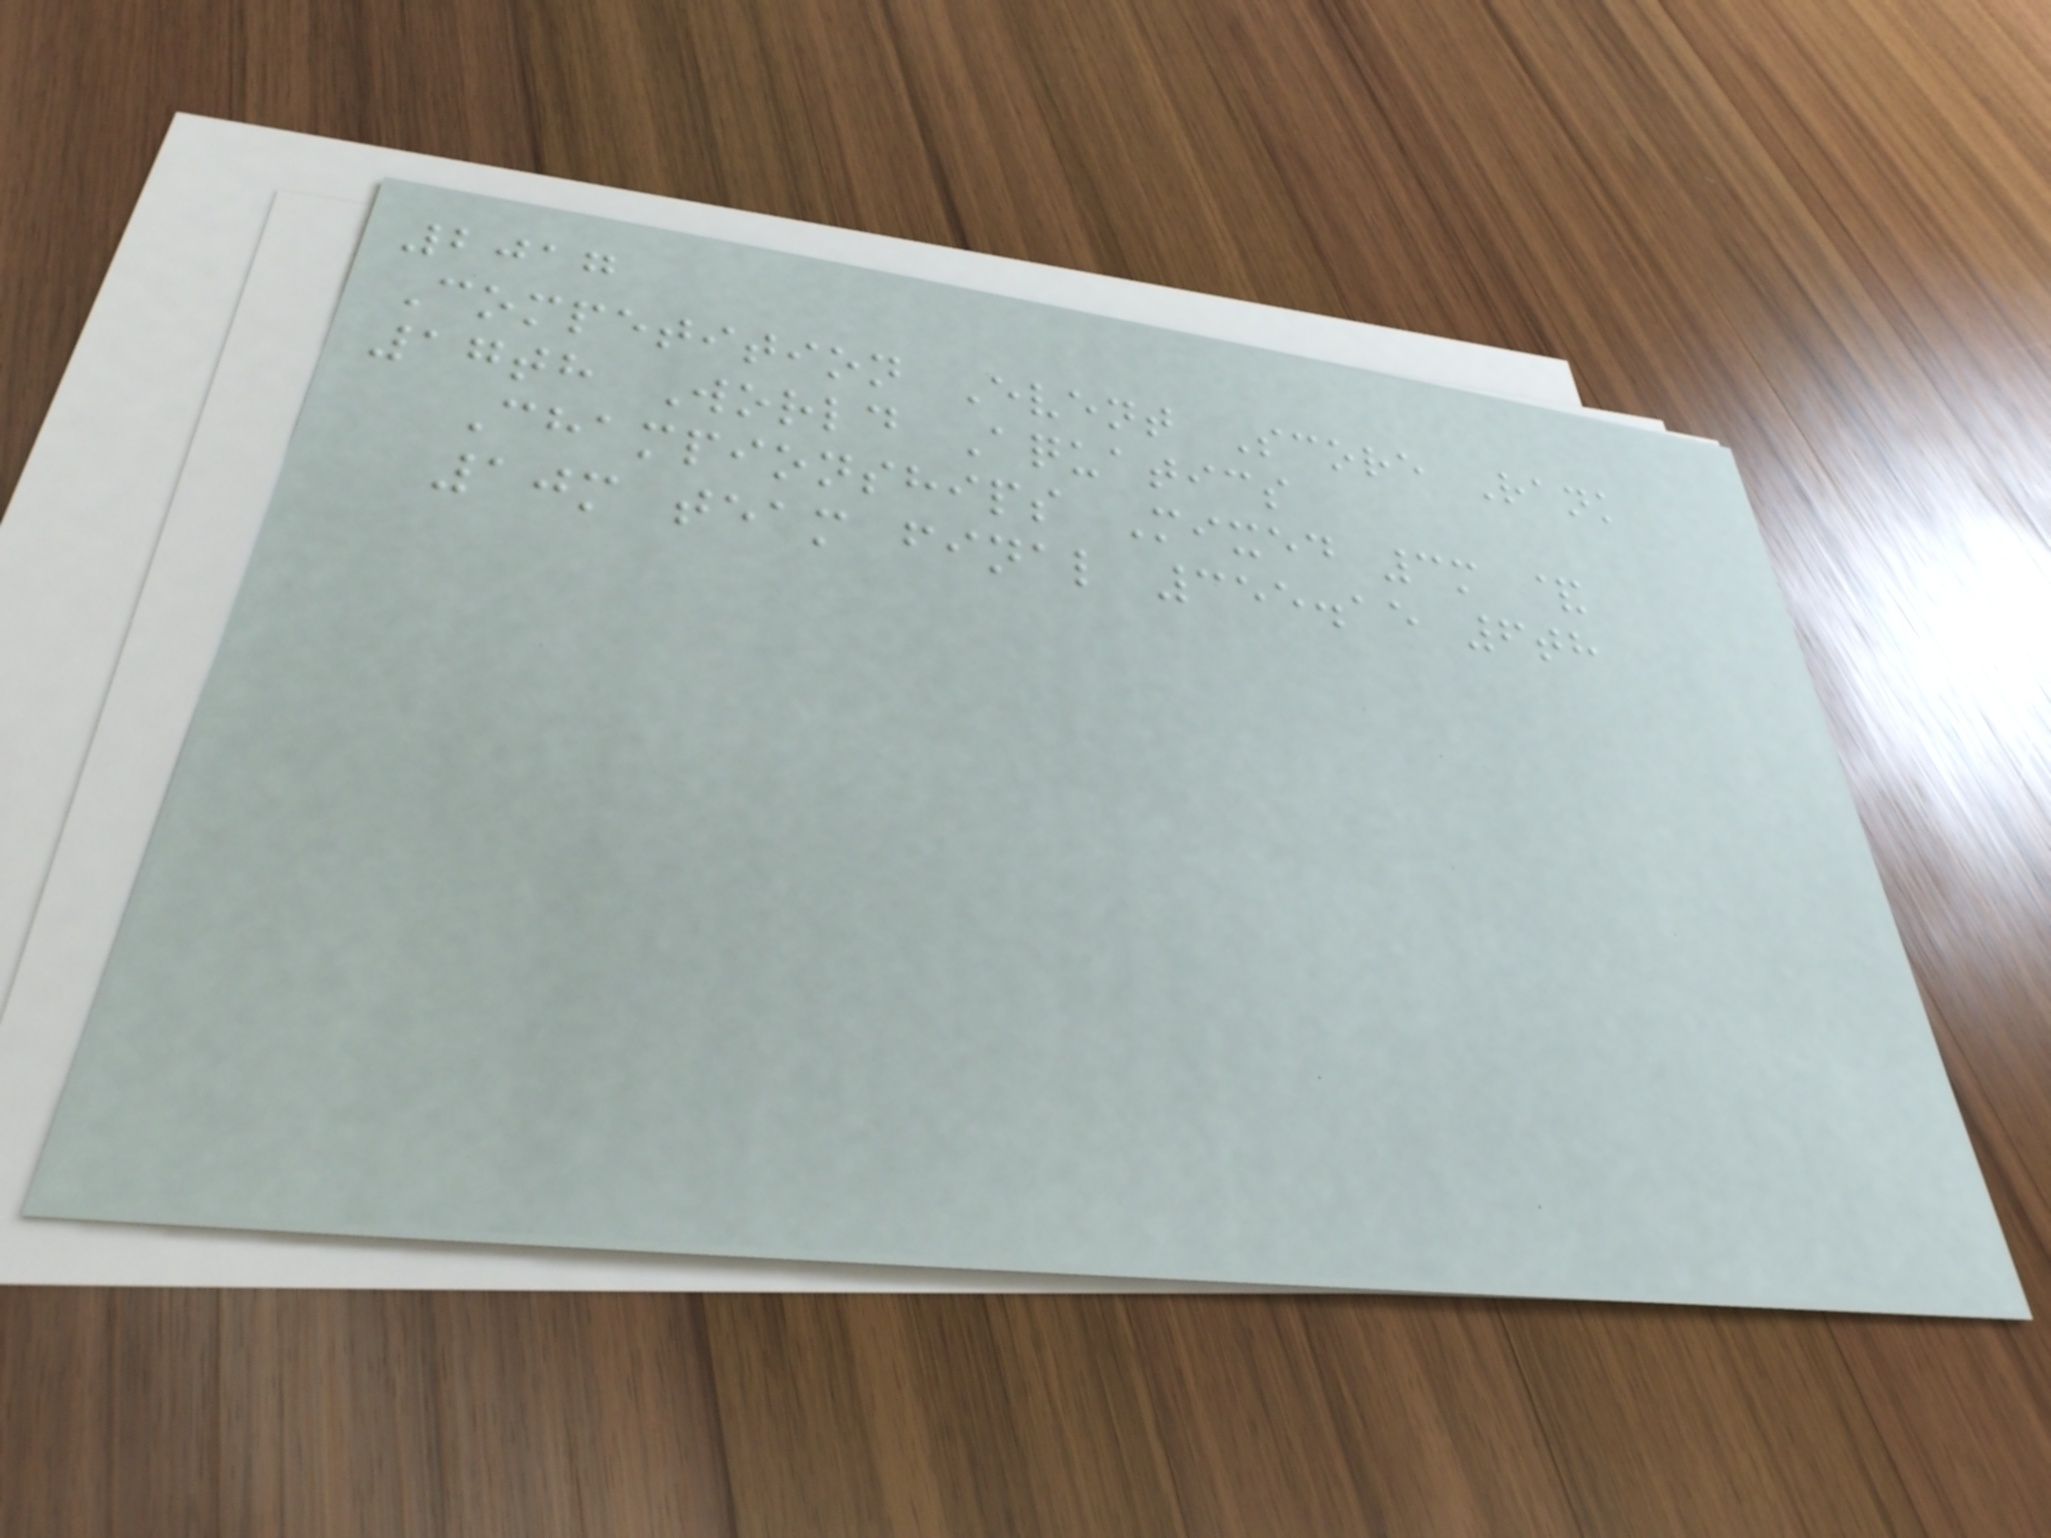2017
Competition Event Score Rank
17th World Aquatics
Championships Mixed 3m &
10m team final 355.15 6th
